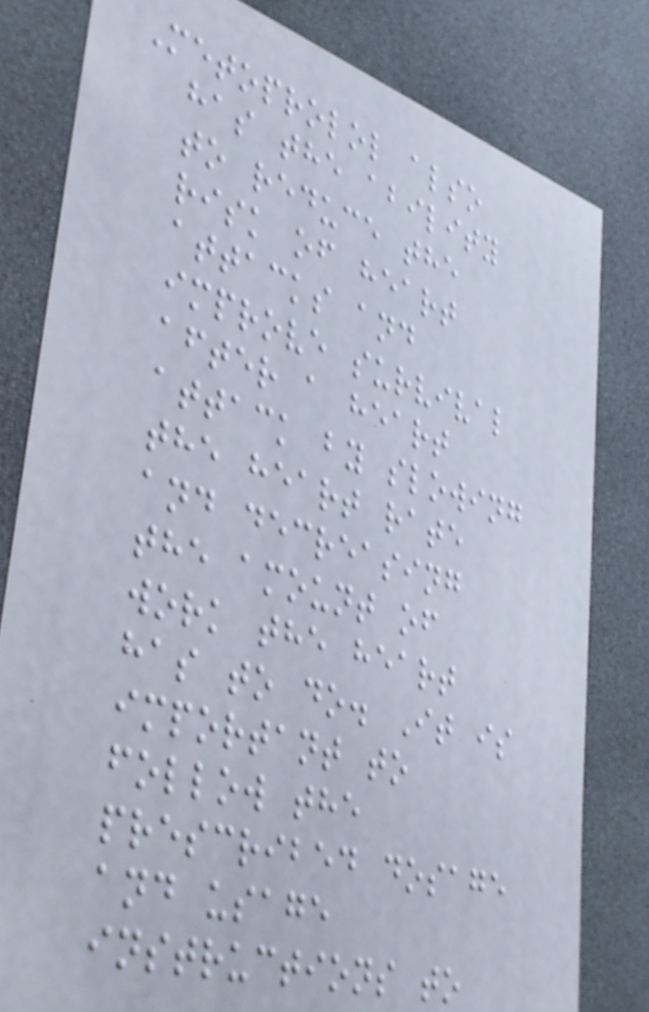Metoprolol also
has the ability
to reduce the
risk of heart
attacks and
improve survival
after a heart
attack by slowing
the heart rate
and decreasing
the amount of
work the heart
has to do. It is
important to
follow the
prescribed dosage
and usage
instructions to
